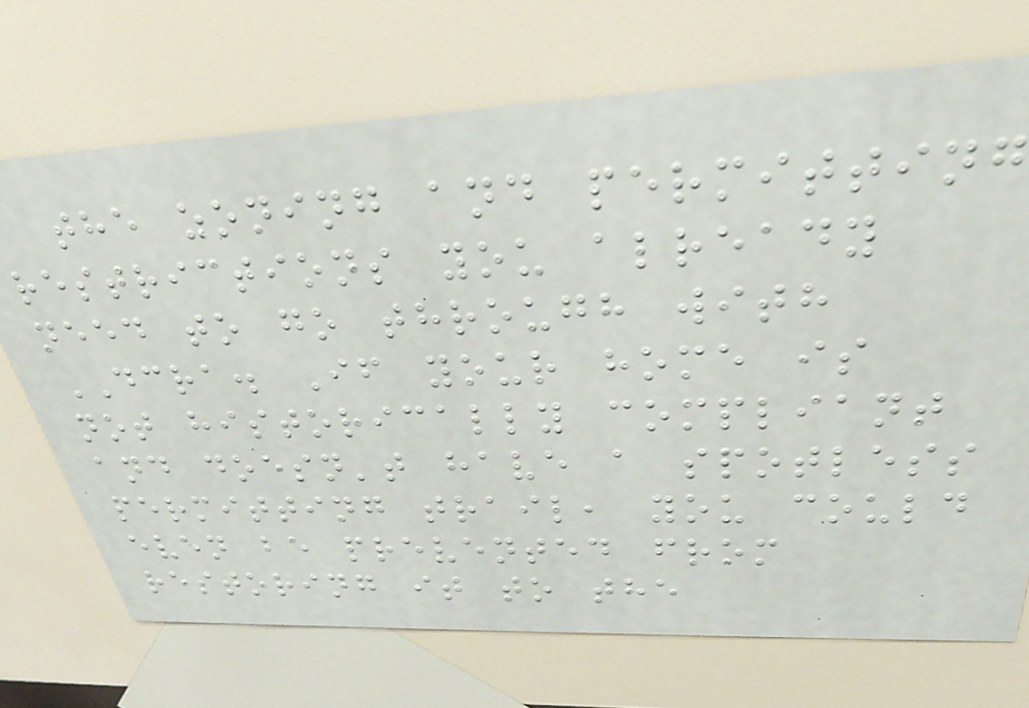the zoning and permitting
restrictions you already
need to go through with
DCRA. If your home is
not historically compliant
and doesn't have a spotless
permitting trail, you could
even be prevented from
restoring it to the
